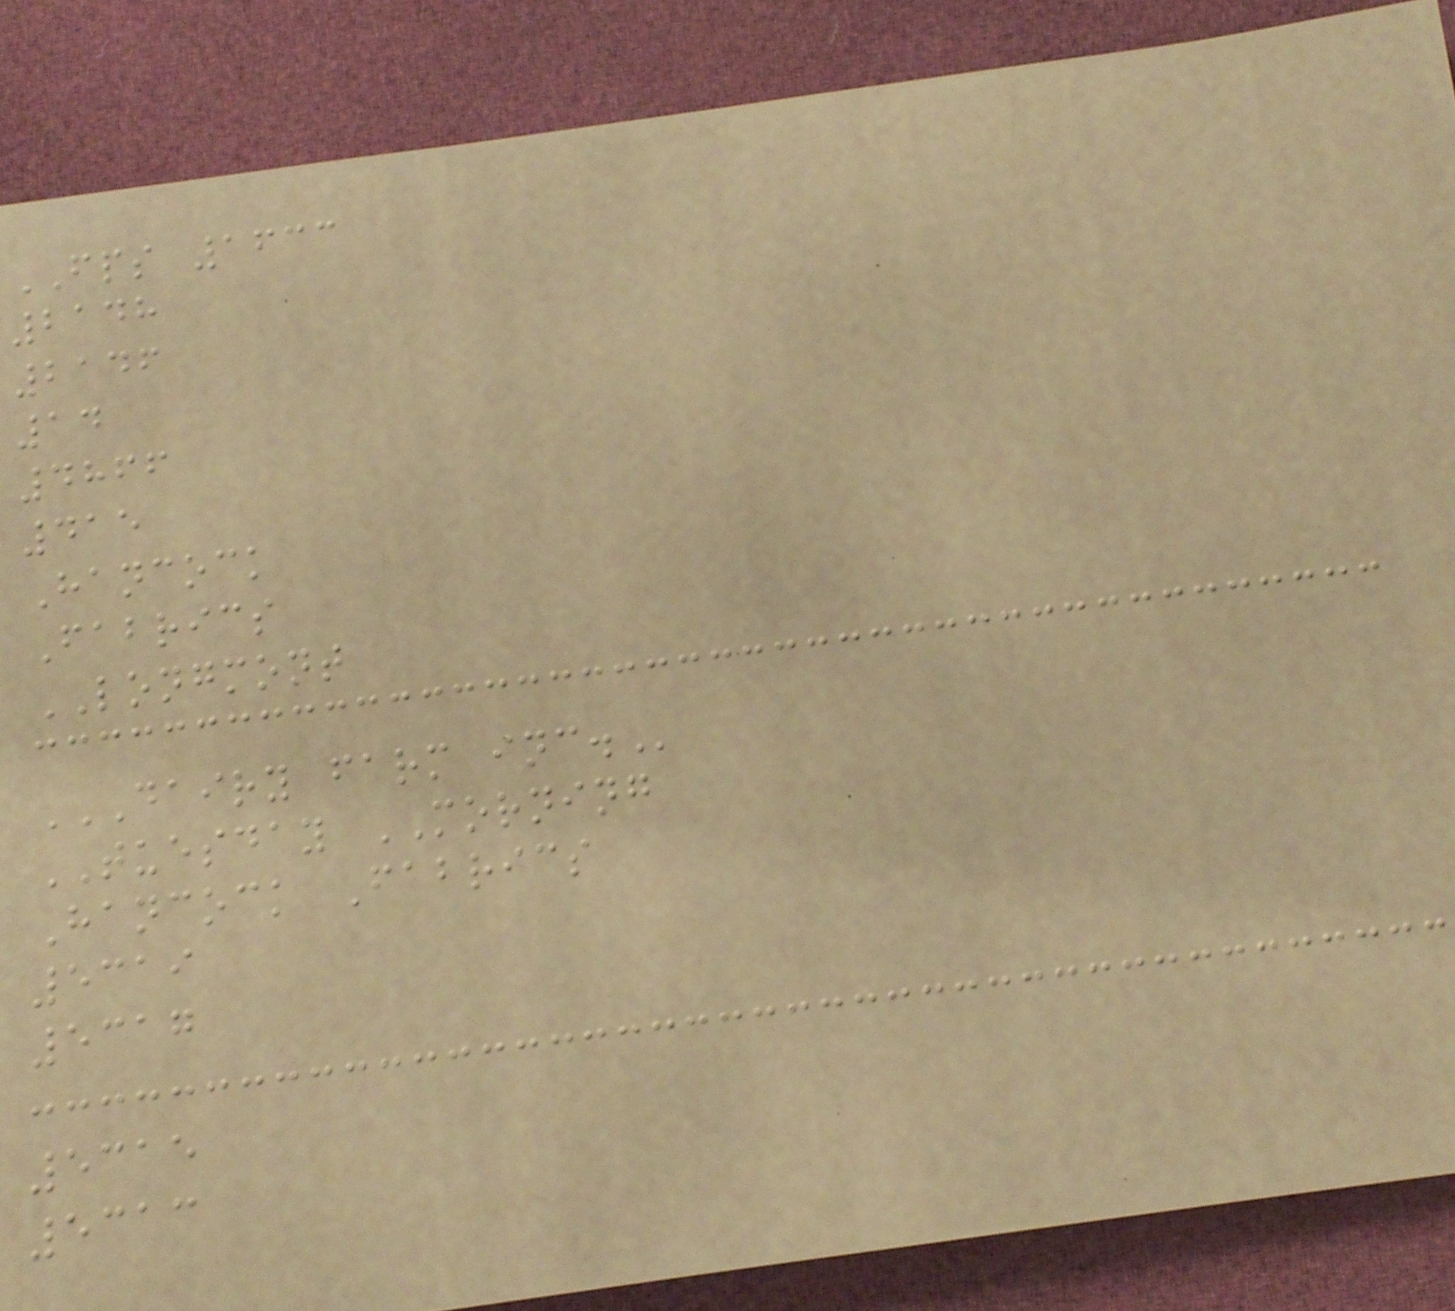FPS 1633
2148
2146
14
4866
415
Hancock
Fabrics
LONGMONT
DAIRY FARM INC.
TUESDAY MORNING
Hancock Fabrics
5319
5317
5315
5313
